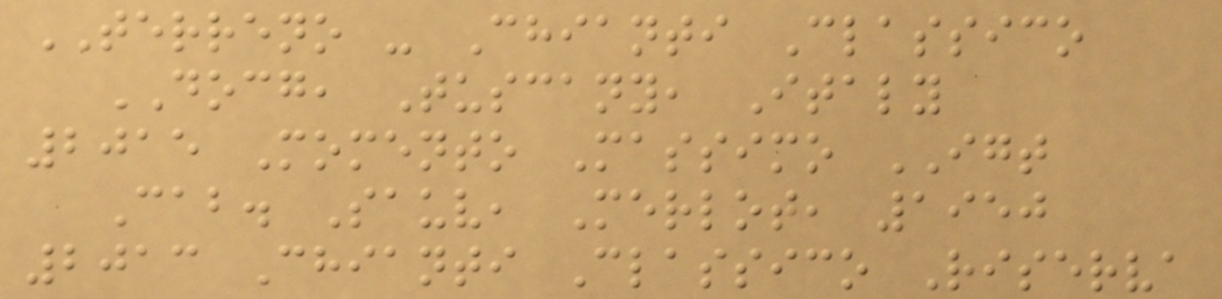TERRENO - Chianti Classico
DOCG, Tuscany, Italy
2015 Momento Massimo IGT
Cab. Sauv, Merlot, 1950
2013 Chianti Classico Riserva
